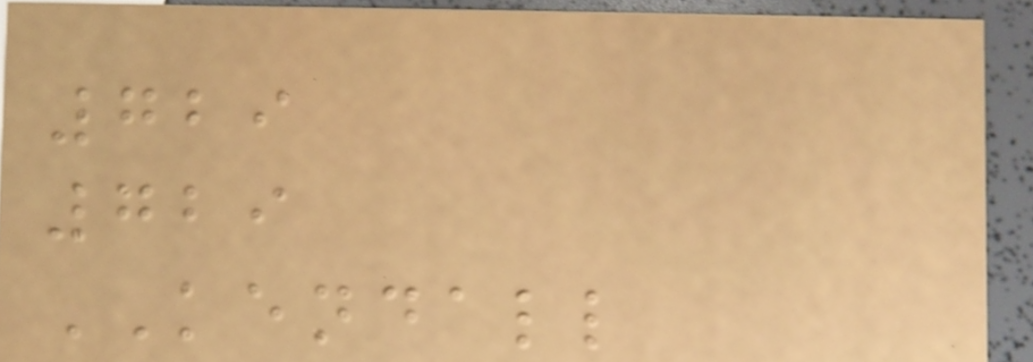729
729
KENDALL
